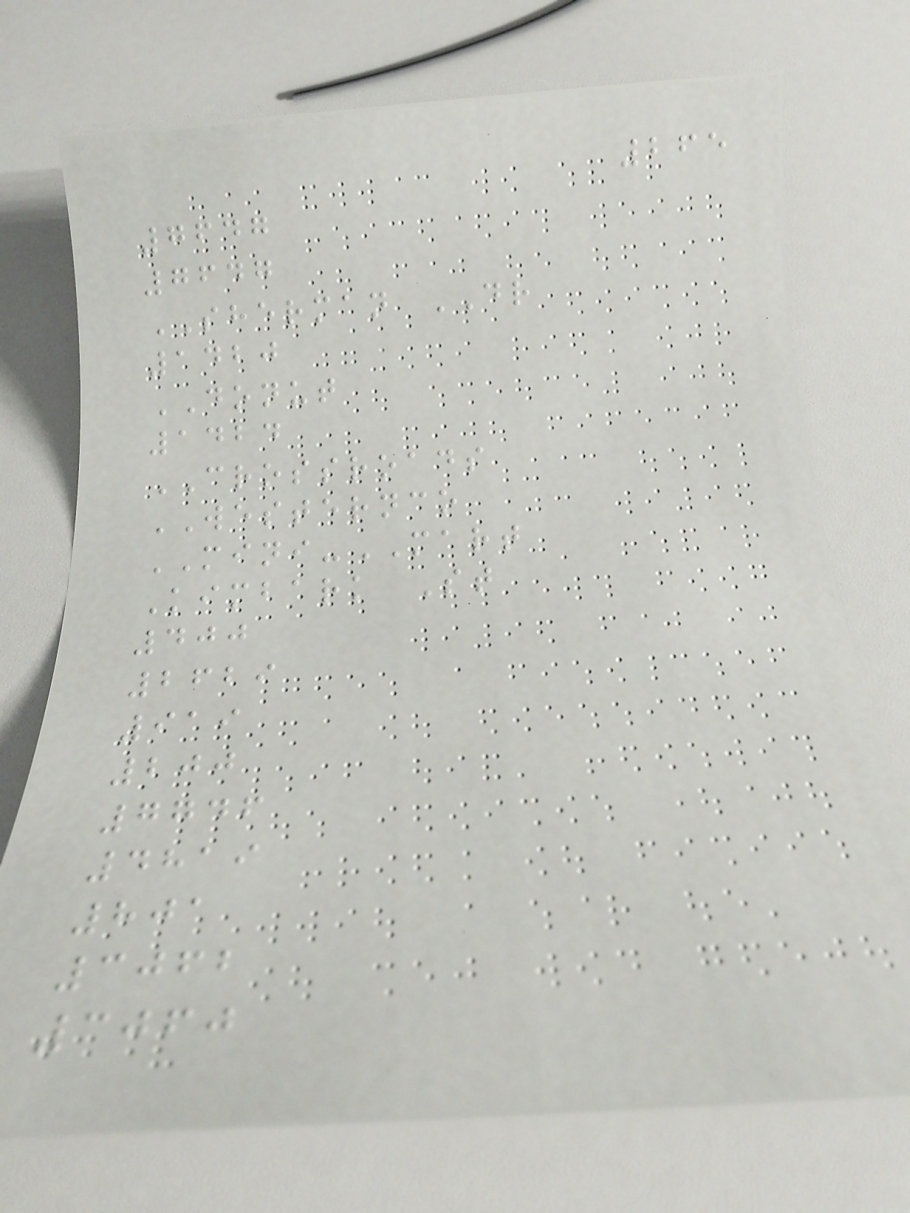265
7647
7647
SHERMAN DR
1420
DONUT
1424
CROSSROADS
WESTERNCO
MINI-MART
Kimbark St
400
2629
919
200
7746
4819
801
3062
3060
